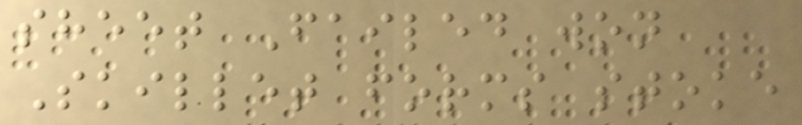sheet Failed won
Skillet forms stoke
